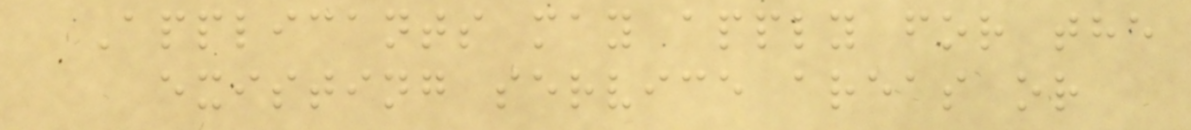Applicants may apply for the
existing service areas or
